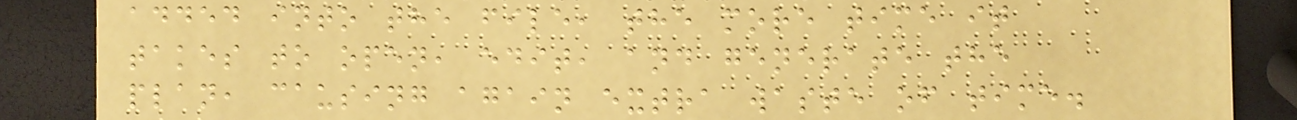added into the file, the more time it
takes to open, edit, and generate the
plan, causing again extra waste of time.
